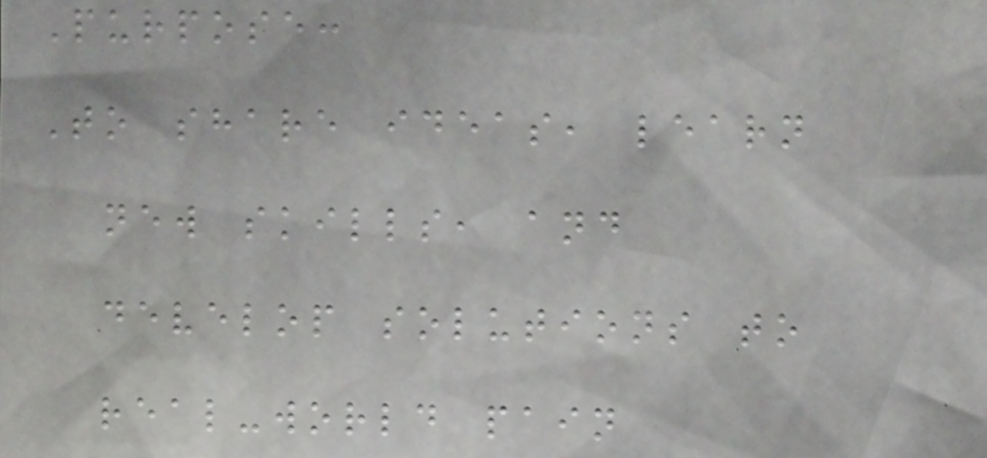Purpose:
To share ideas, learn
new skills, and
develop solutions to
real-world pain
